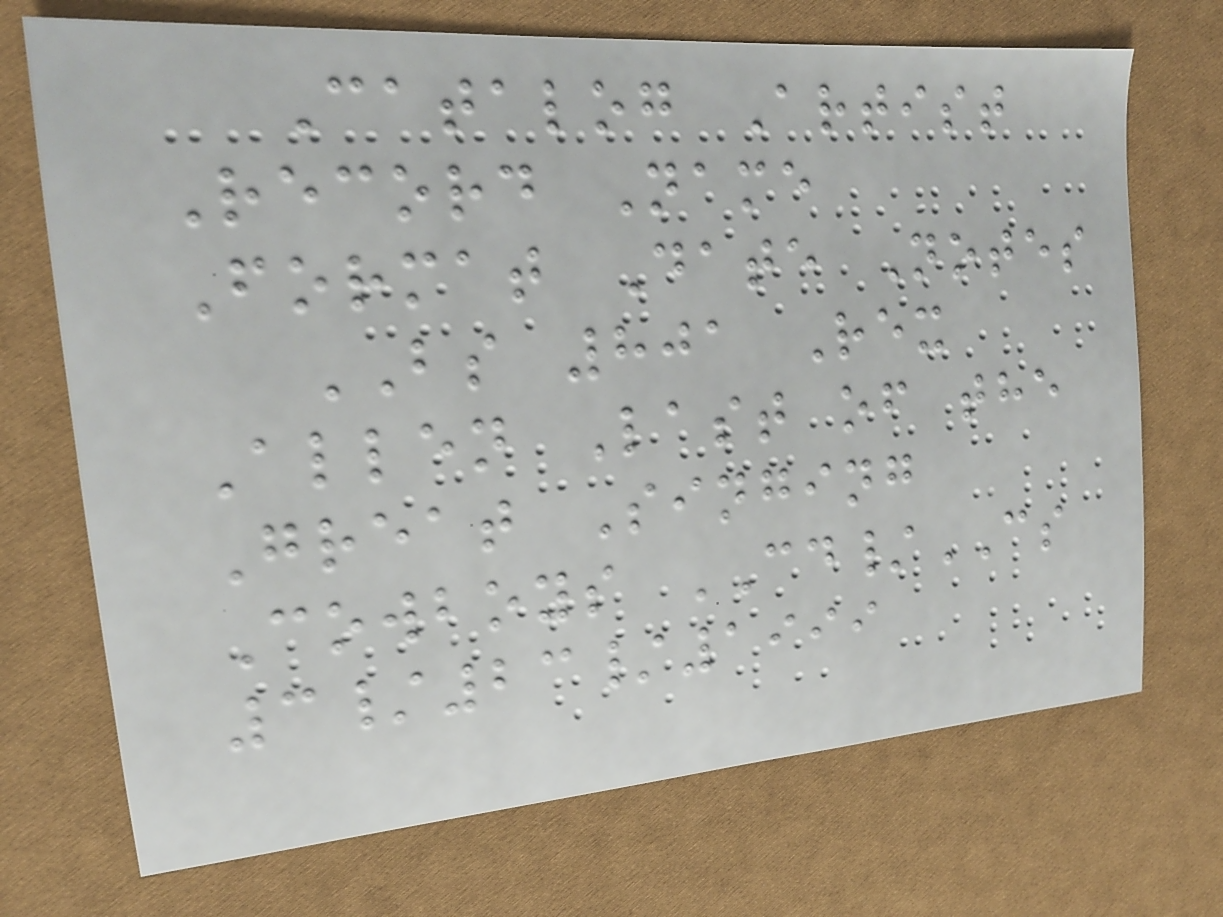Catalog Artist
Record Name
Format Date Notes
BS 801 Rex
Allen Last of the
Great Singing
Cowboys CD/CS
3/23/1999
